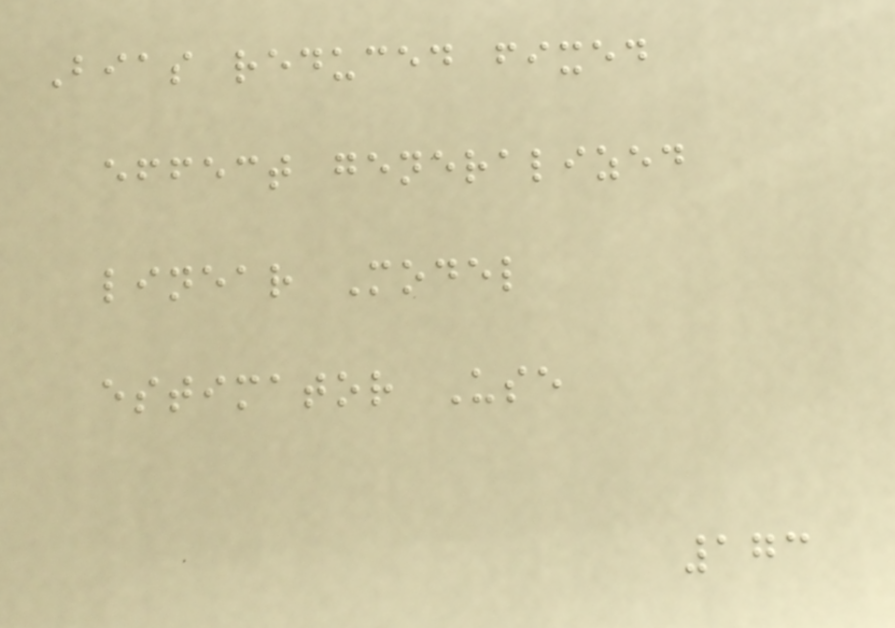Bias reduced fixed
effect generalized
linear Model
estimator Use
173
